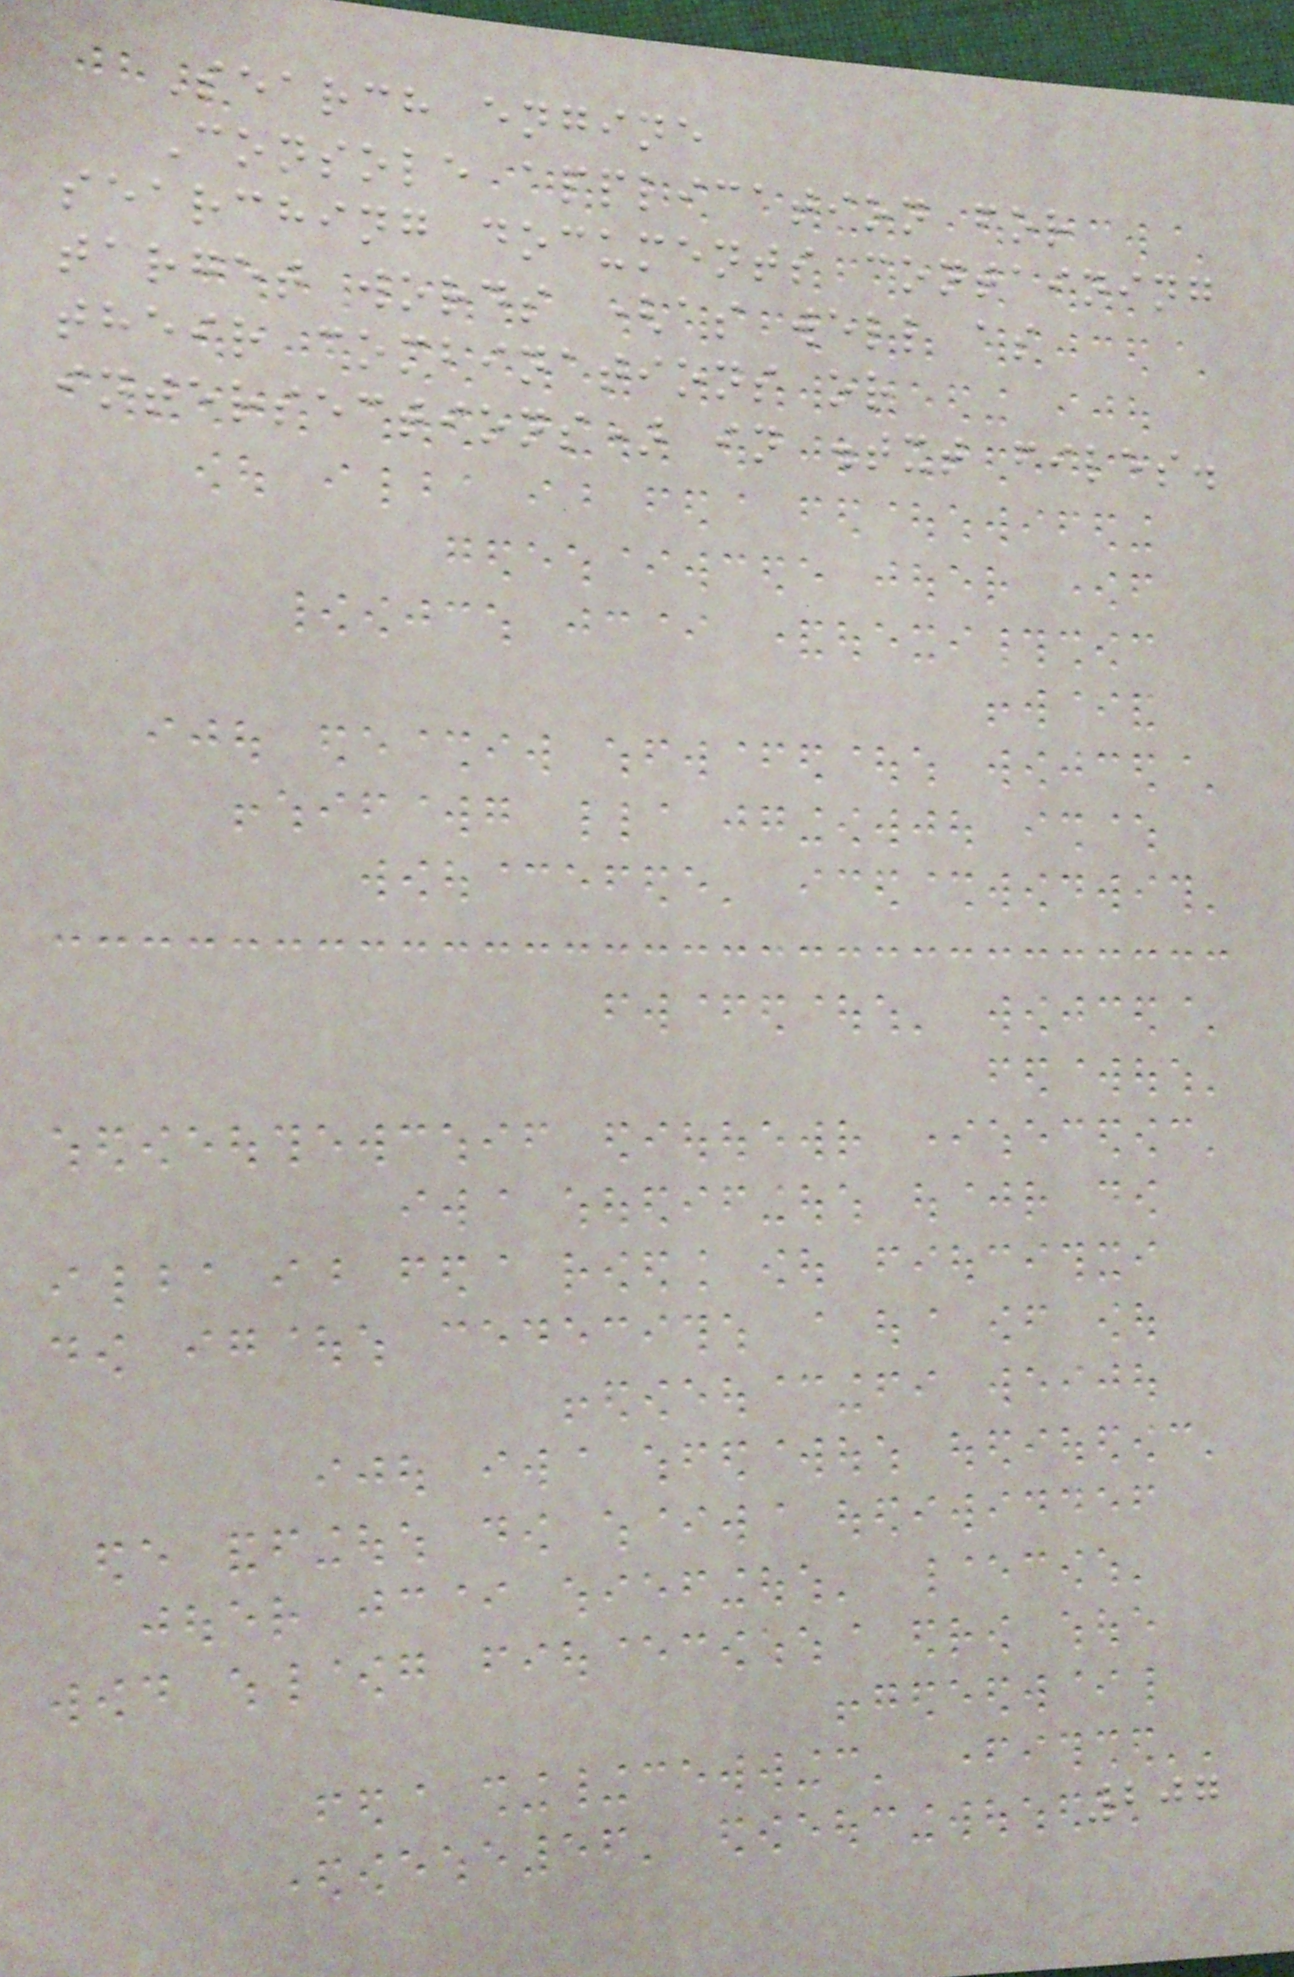Search engine
Console application for
searching documents containing
target words (as well as
their combinations or
intersections) in .txt files.
207
